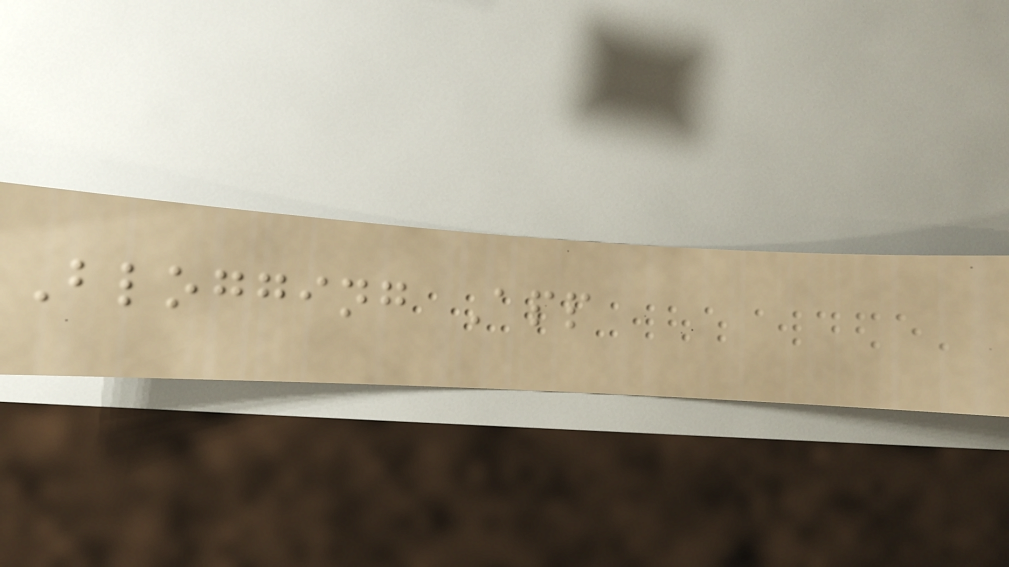Blogging App
